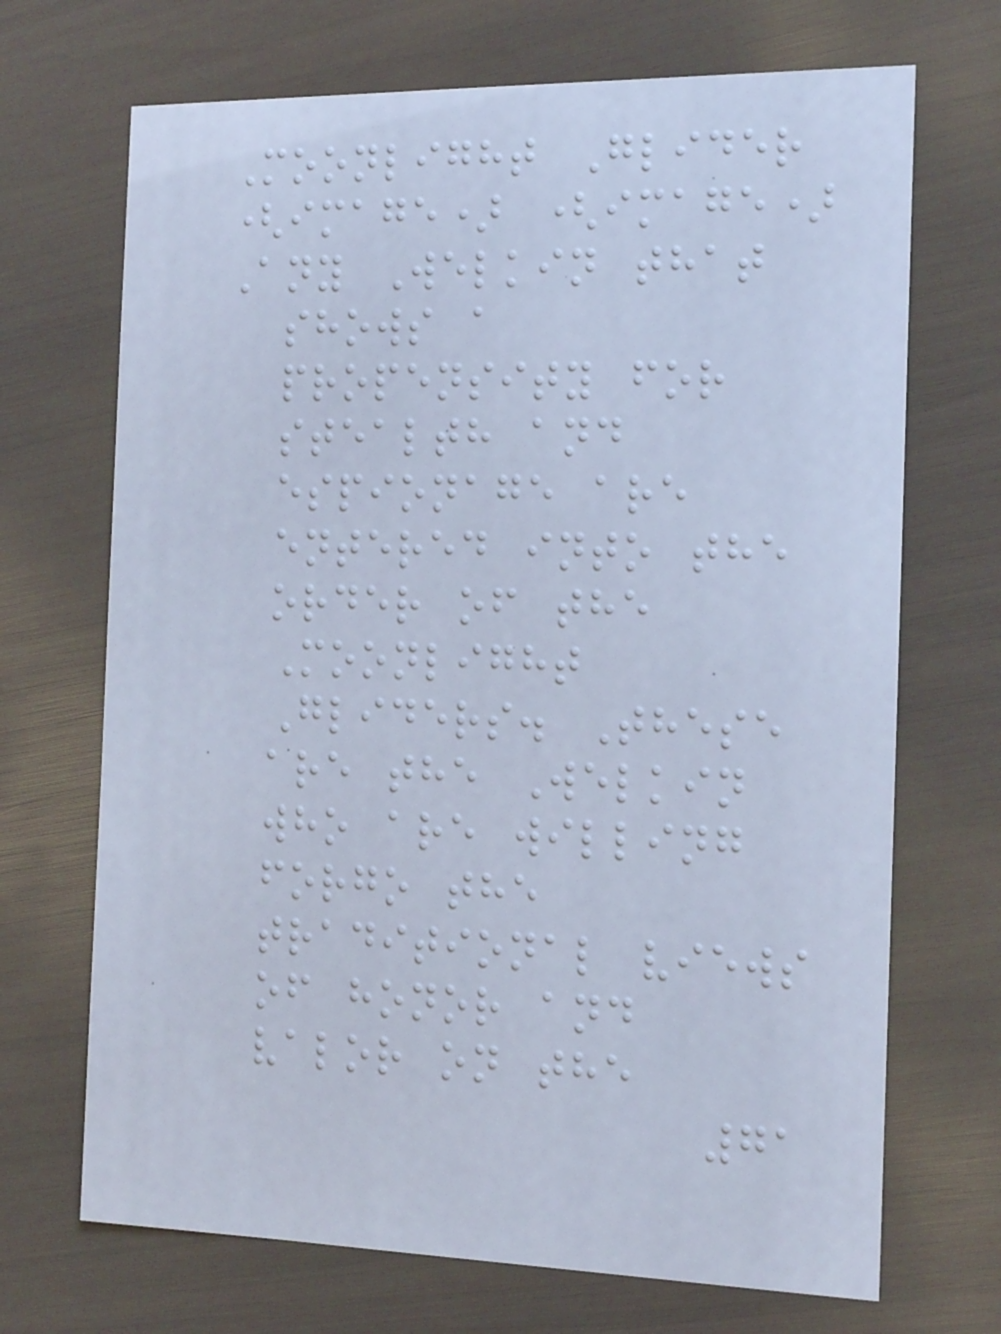Moonlight Glider
(image) (image)
Any Welkin that
shows a
propensity for
stealth and
espionage are
entered into the
order of the
Moonlight
Gliders. These
are the Welkin
who are willing
forgo the
traditional views
of honor and
valor on the
71
